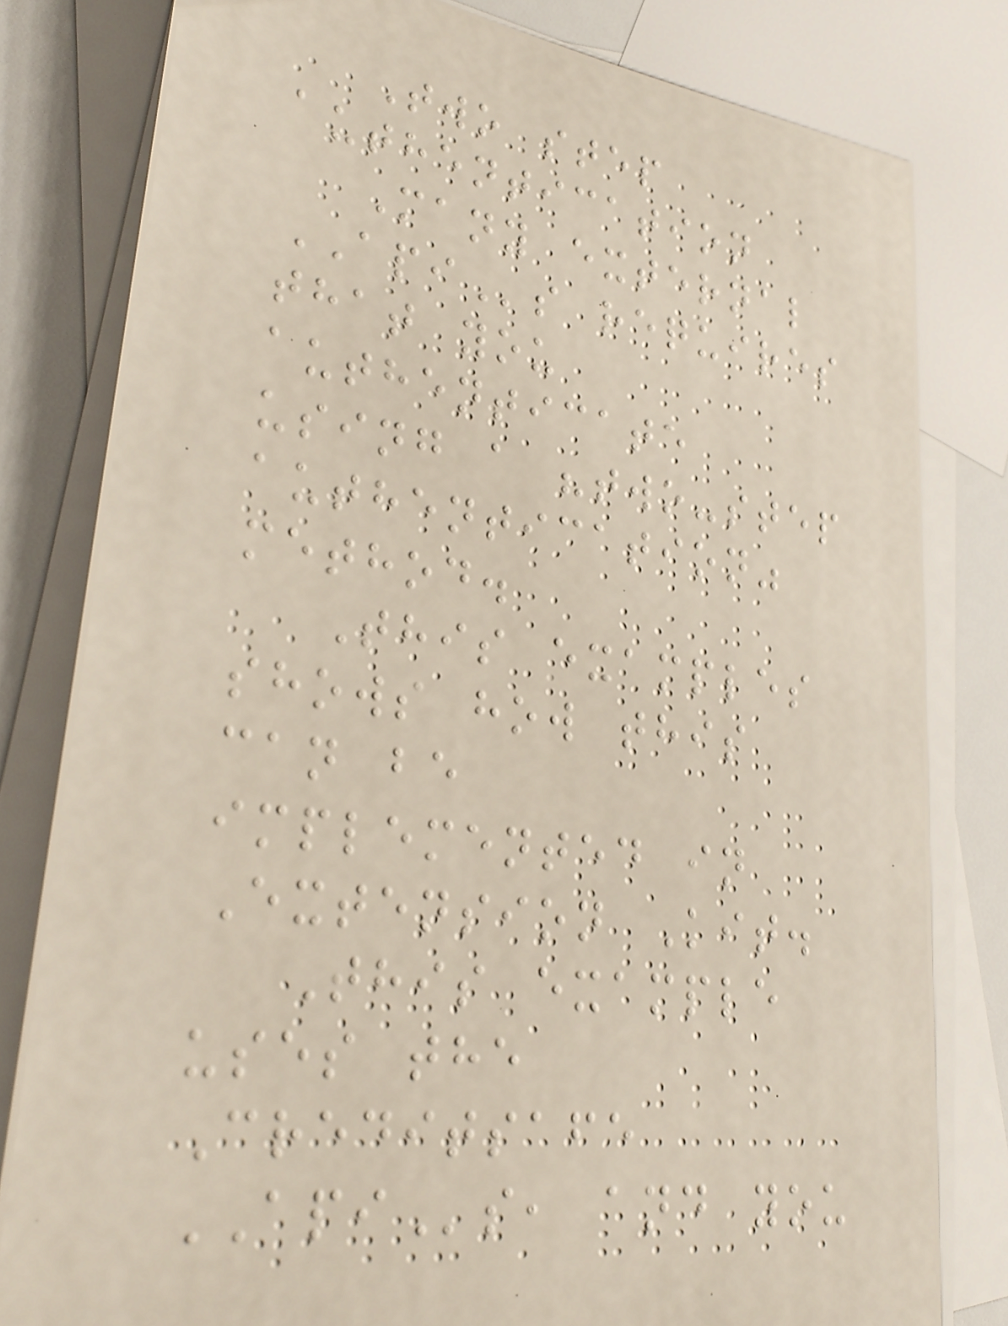Two step
authentication
Many external
APIs requires
that you
authenticate
using a "two-step
authentication"
method.
This examples
shows how this
can be
implemented in
Extension Kit.
This example
uses the
Creditsafe
APIs, and you
